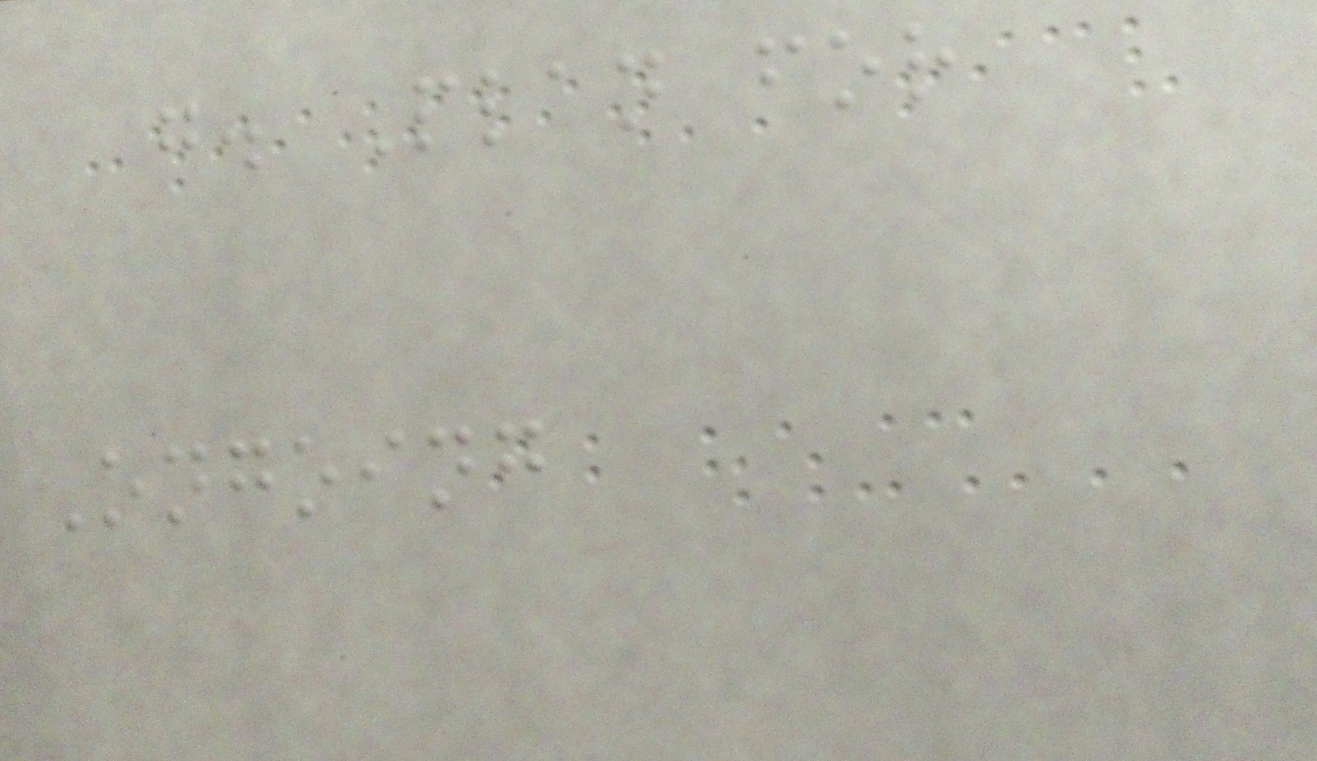g. Plan for
Ongoing
